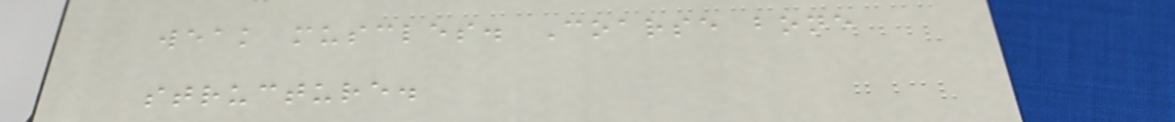weak muscles. Coarse bone
structure.
